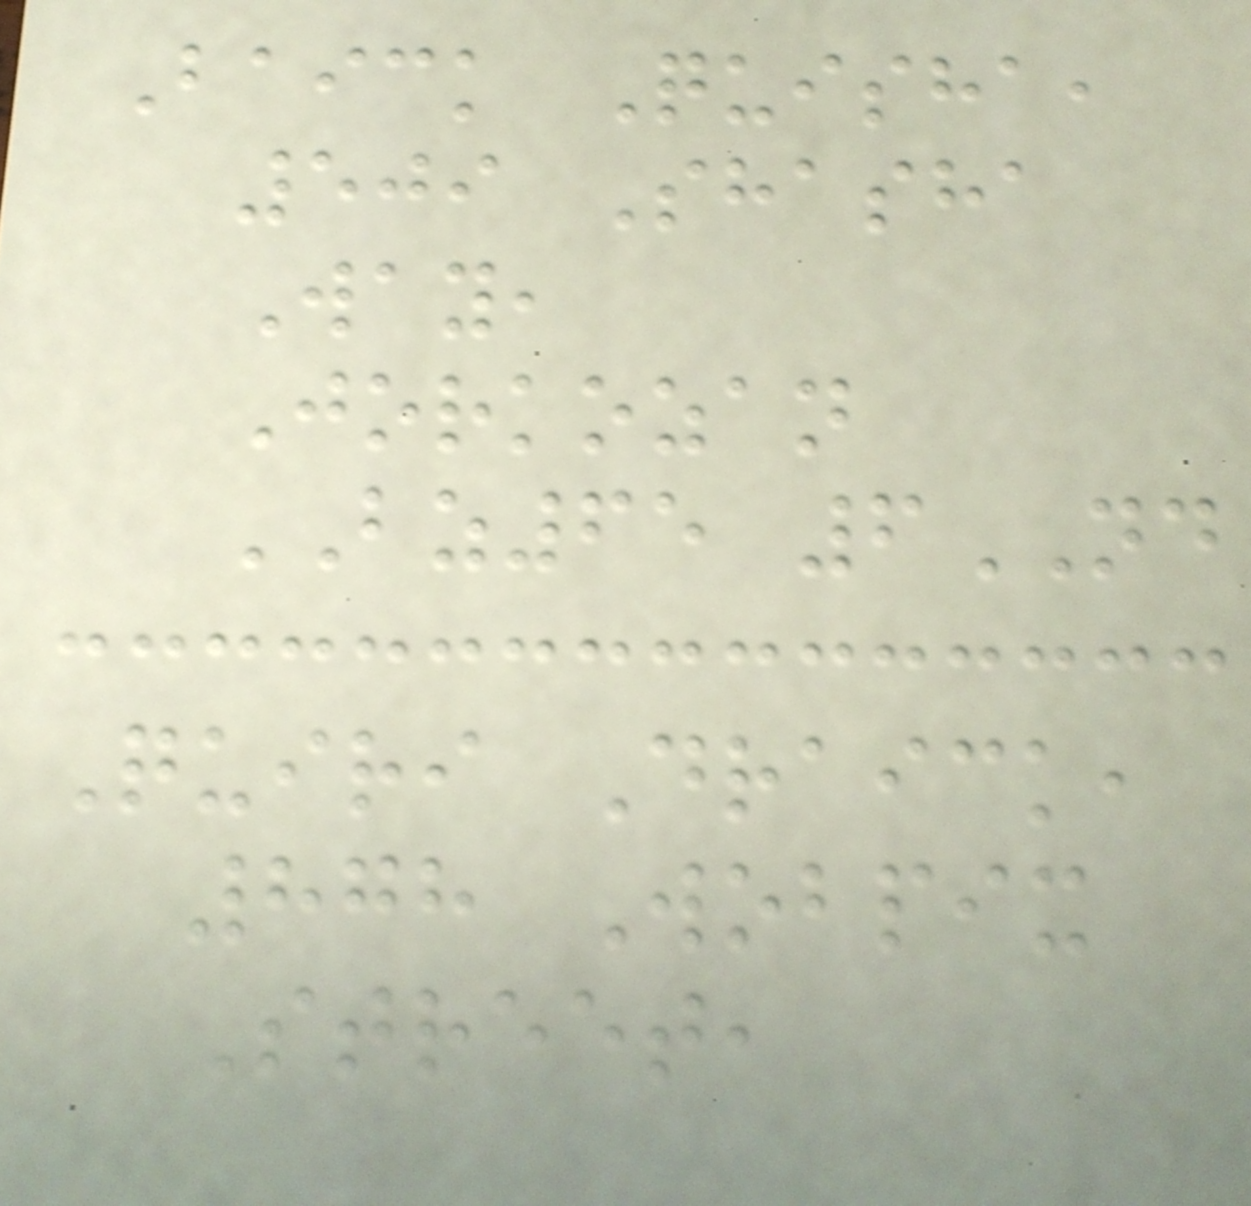Baick Quisha,
509 Shasha
Way,
Jorkozan
BZ65 6ND
Quiri Draick,
878 Wobpix
Street,
